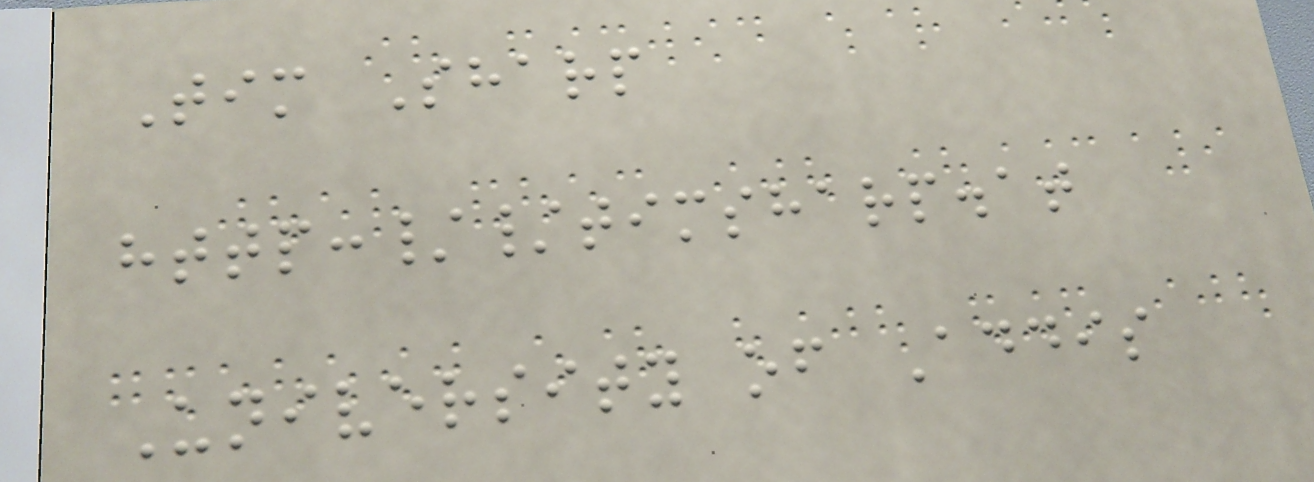Tim Sharp
http://timsharp.at
University of Addis
